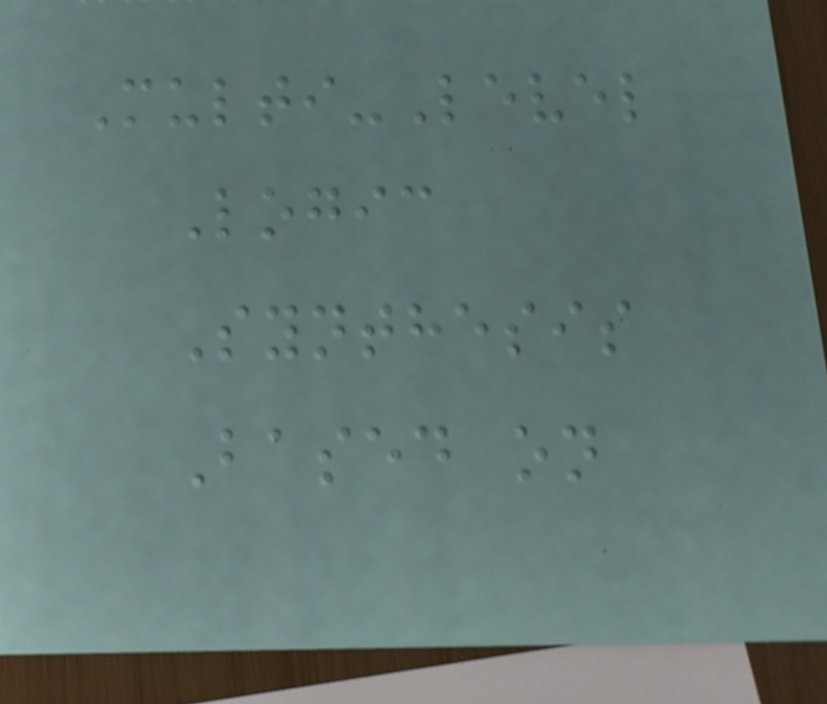Multi-Level
Logic
Synthesis
Based on
